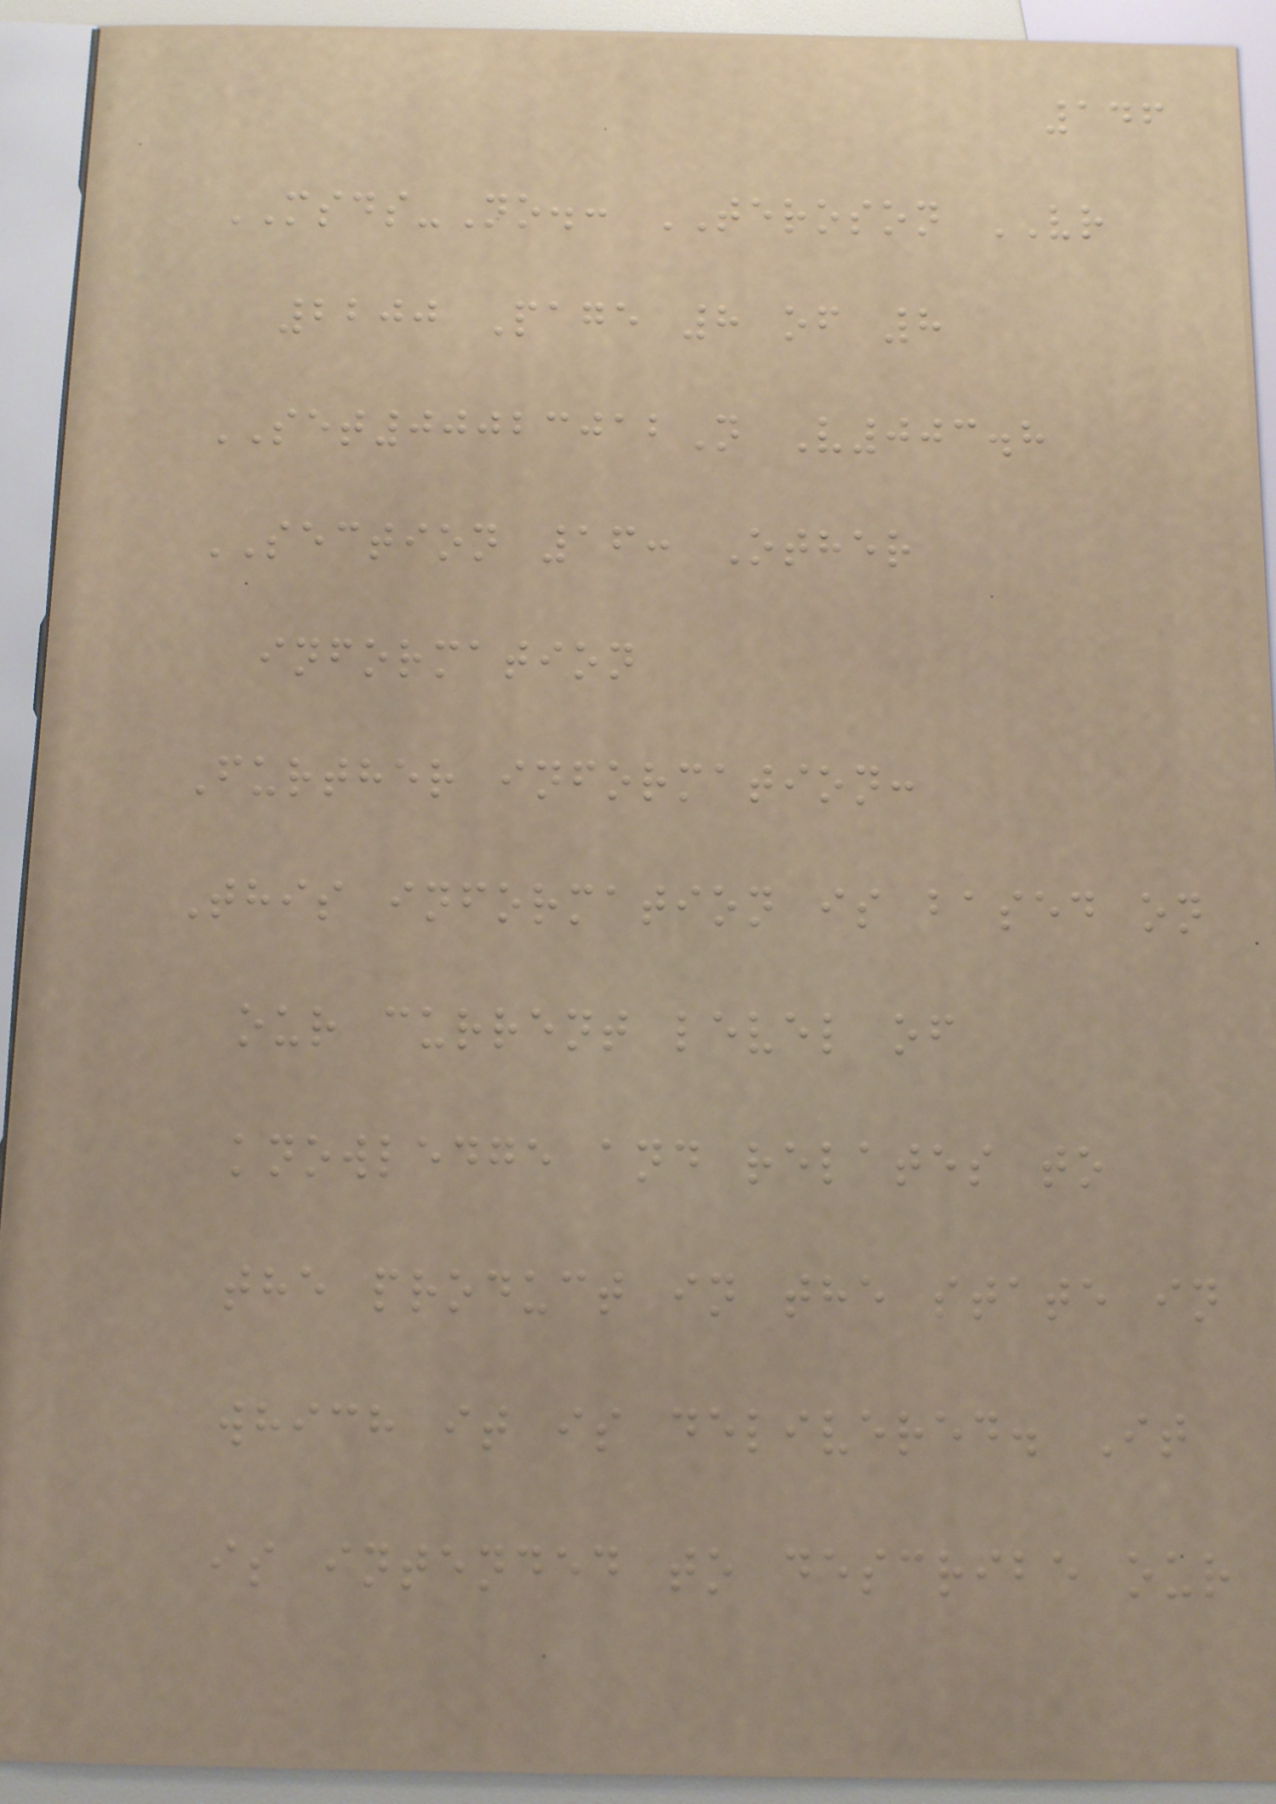146
MSDS-No.: TEROSON VR
2200 Page 8 of 8
SET00023012N V003.8
SECTION 16: Other
information
Further information:
This information is based on
our current level of
knowledge and relates to
the product in the state in
which it is delivered. It
is intended to describe our
